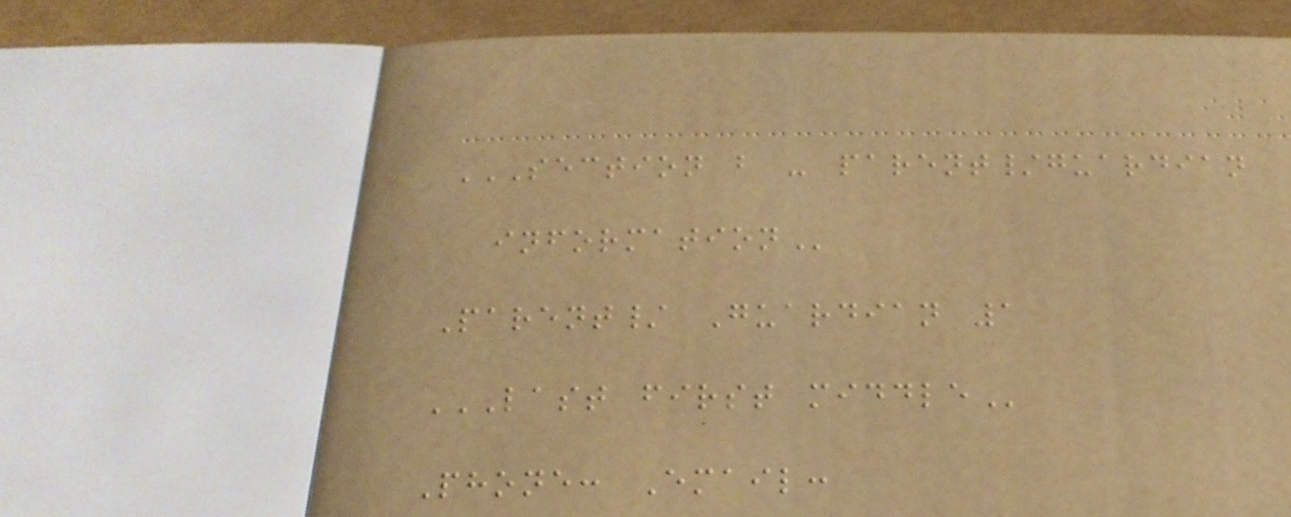SECTION B - PARENT/GUARDIAN
INFORMATION
Parent/ Guardian 1
LAST FIRST MIDDLE
Phone: Email:
